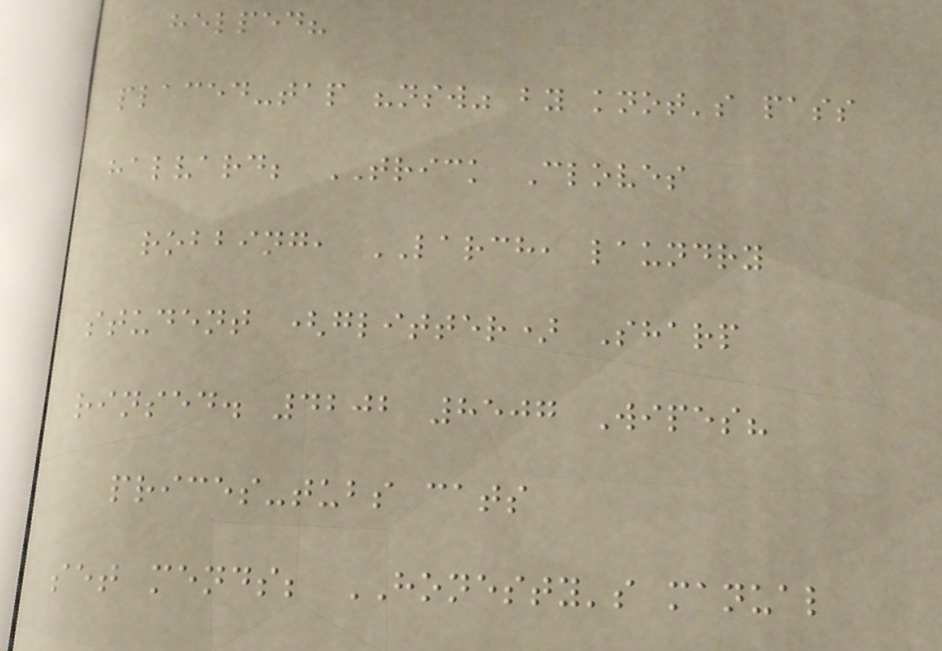helped?
placed-tap "nsw" by knot's pass
halvard; TRICK Cloves
robbing, LARCH, laundry
student (glitter) Sharp
rinsed. 4202 8507 Wipes?
prices-tubs cats
set mends; HONESTY's manual
